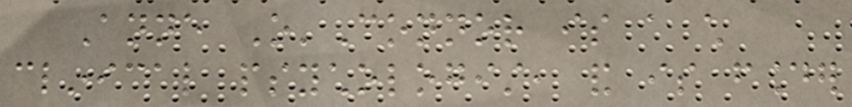Anne O'Connor is a child
clinical psychologist, and is founder
